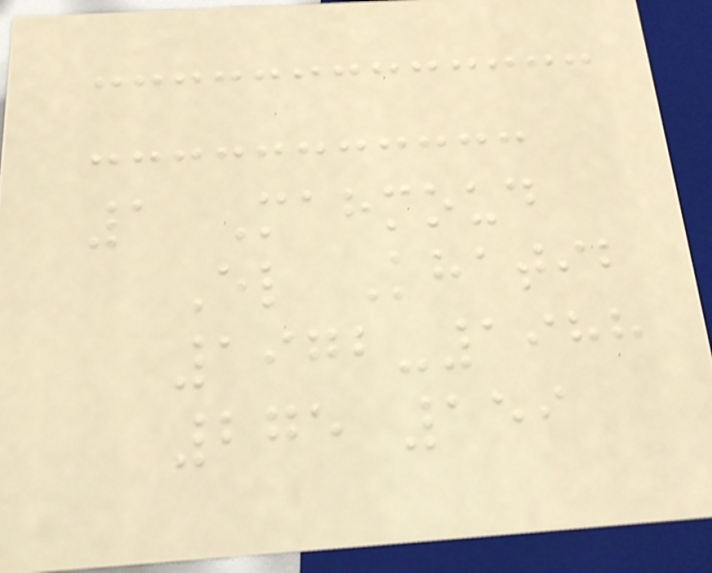1 Mahmoud
El Khatib
1972-1988
275 159
